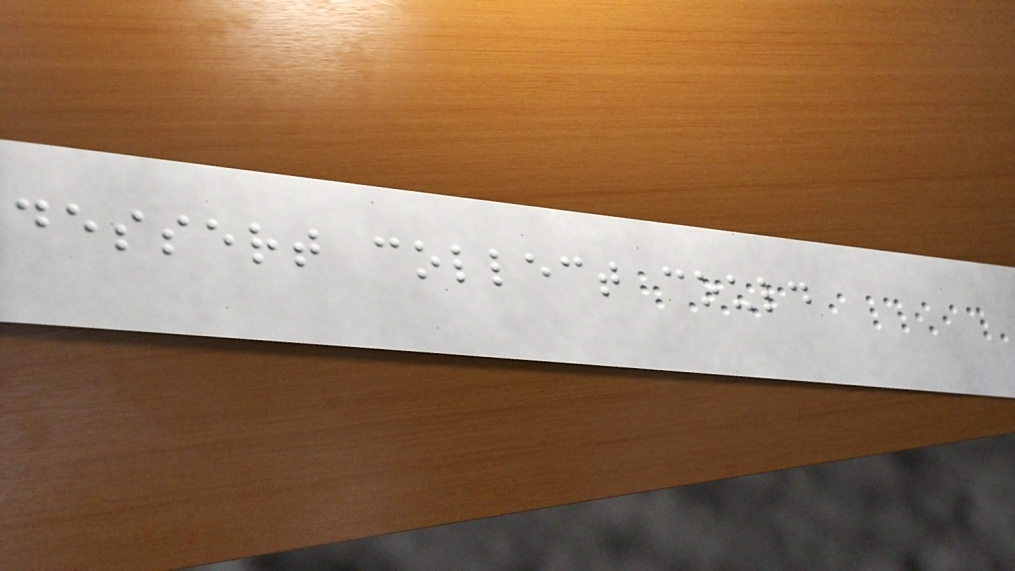dessert collect could
